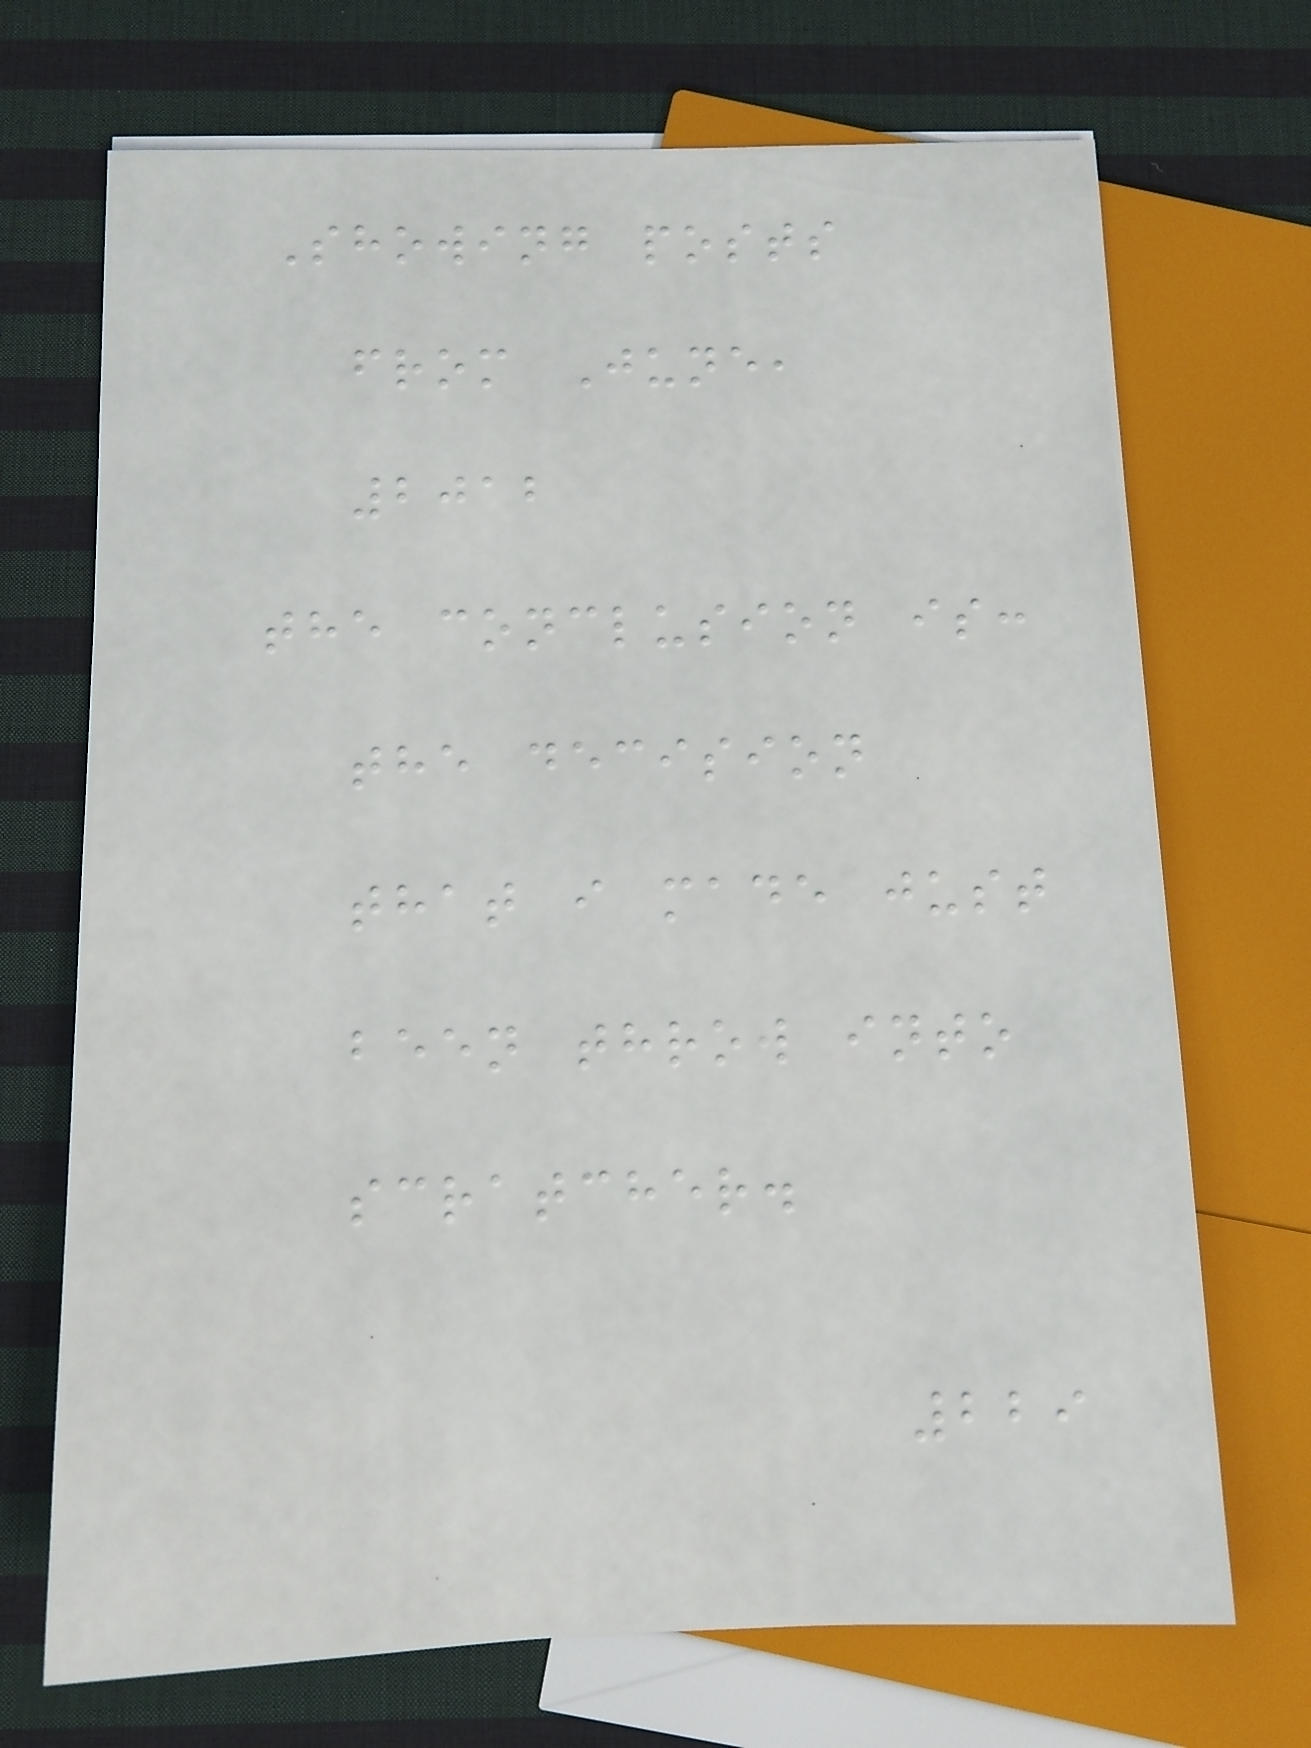Showing posts
from June,
2012
the conclusion is:
the decision
that i made just
been throw into
scratcher.
229
